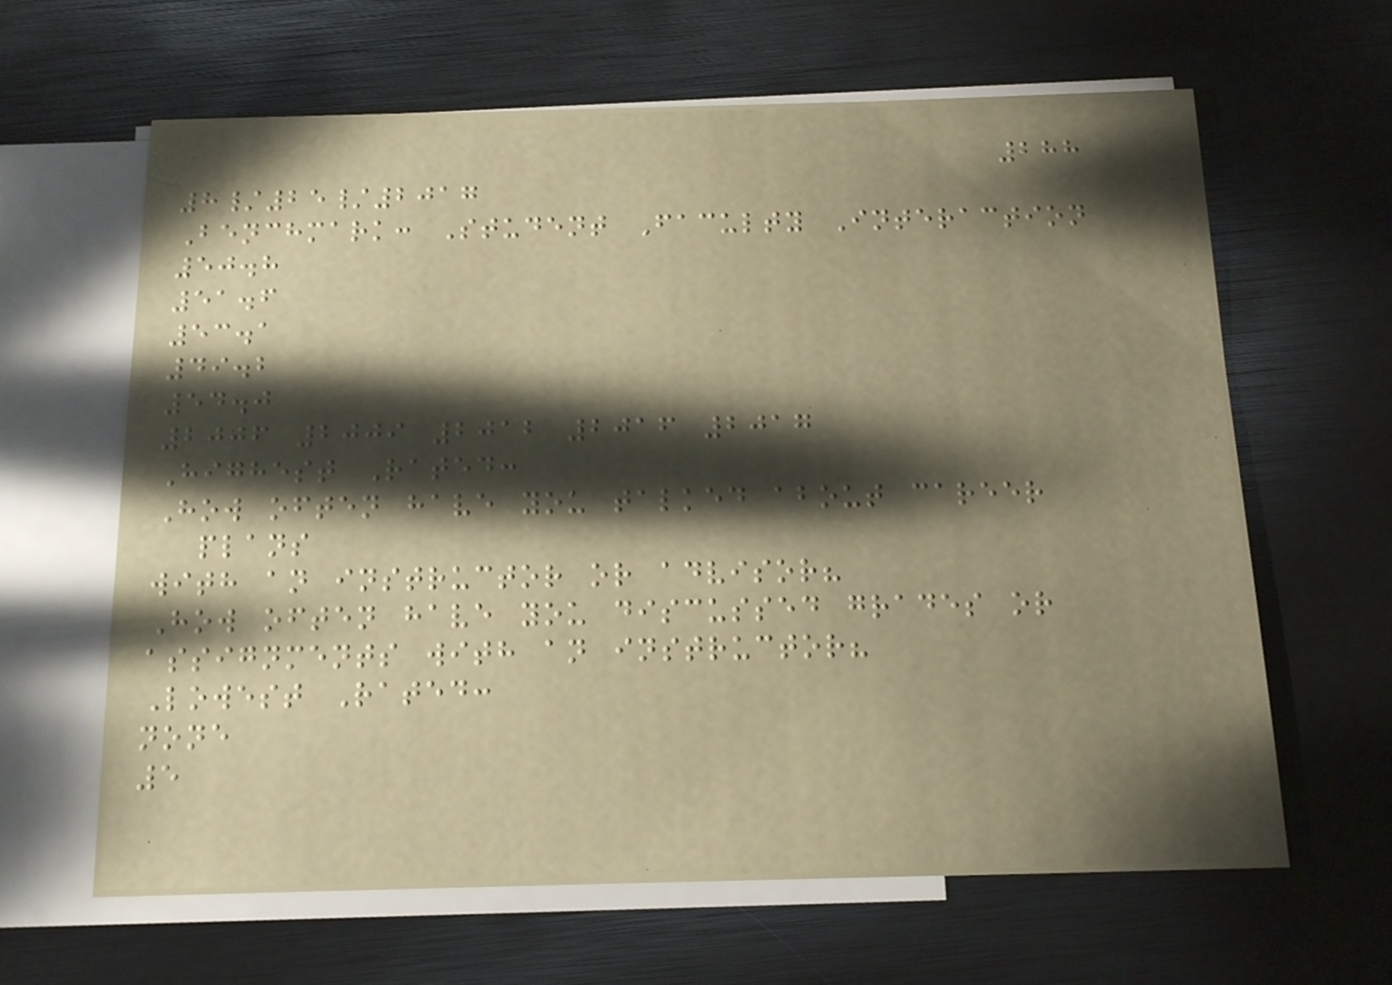288
8/25/2017
Benchmark: Student Faculty Interaction
50.8
51.6
53.1
49.2
54.0
2006 2009 2012 2016 2017
Highest Rated:
How often have you talked about career
plans
with an instructor or advisor?
How often have you discussed grades or
assignments with an instructor?
Lowest Rated:
none
5
